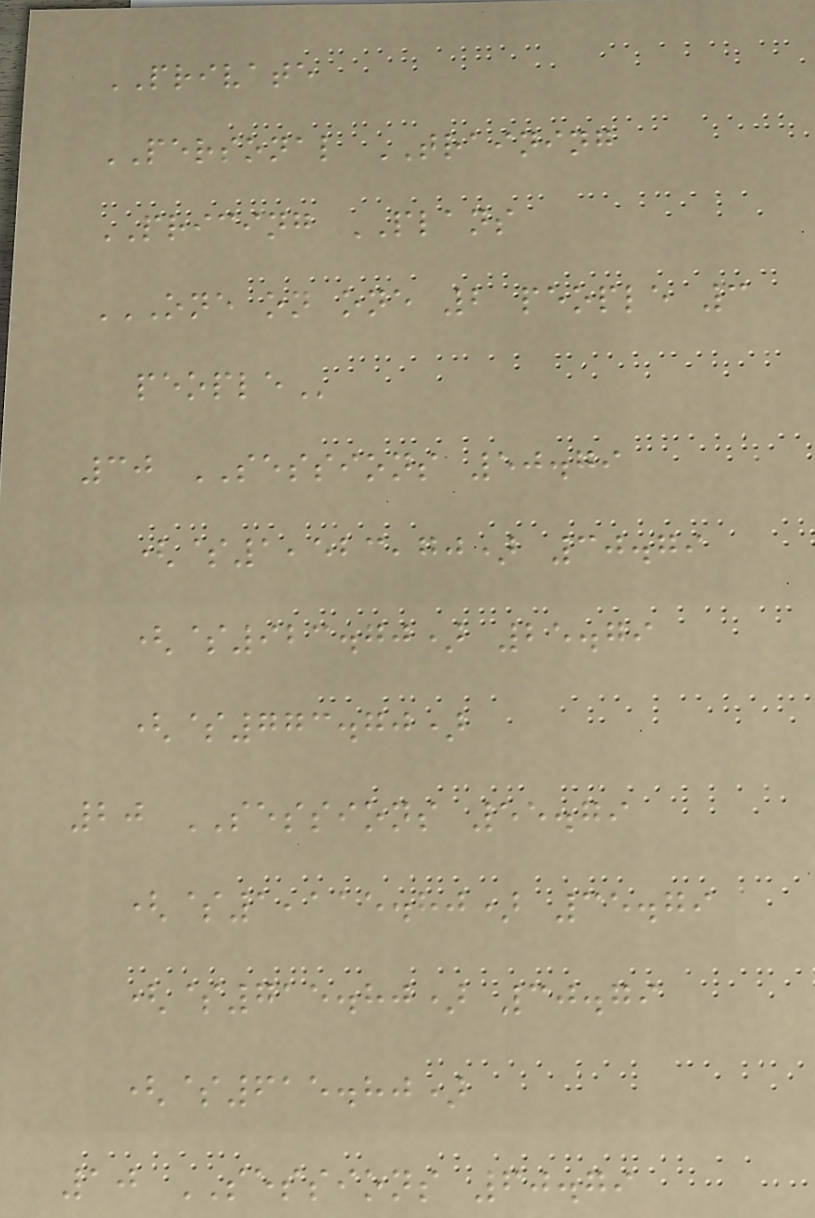PRIVATE
PERSONAL TRAINING
PRICING PLANS
ONE ON ONE 2 PEOPLE 3
PEOPLE
30 SESSIONS 50.79
($1,523,70) 30.79
($923.70) 25.79
($773.70)
20 SESSIONS 55.79
($1,115.80) 35.79
($715.80) 30.79
($615.80)
10 SESSIONS 60.79
